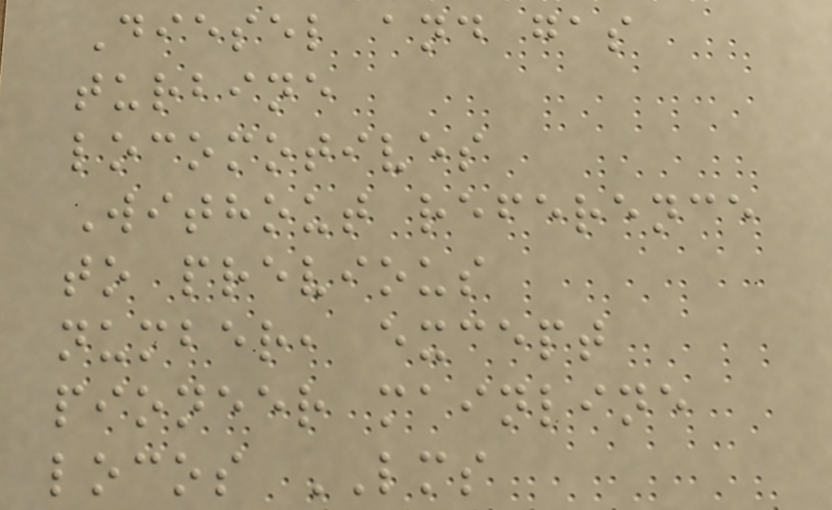Diesel and gas
turbine
locomotives
Without reference
to previous
number, except
pioneer mainline
locos LMS
